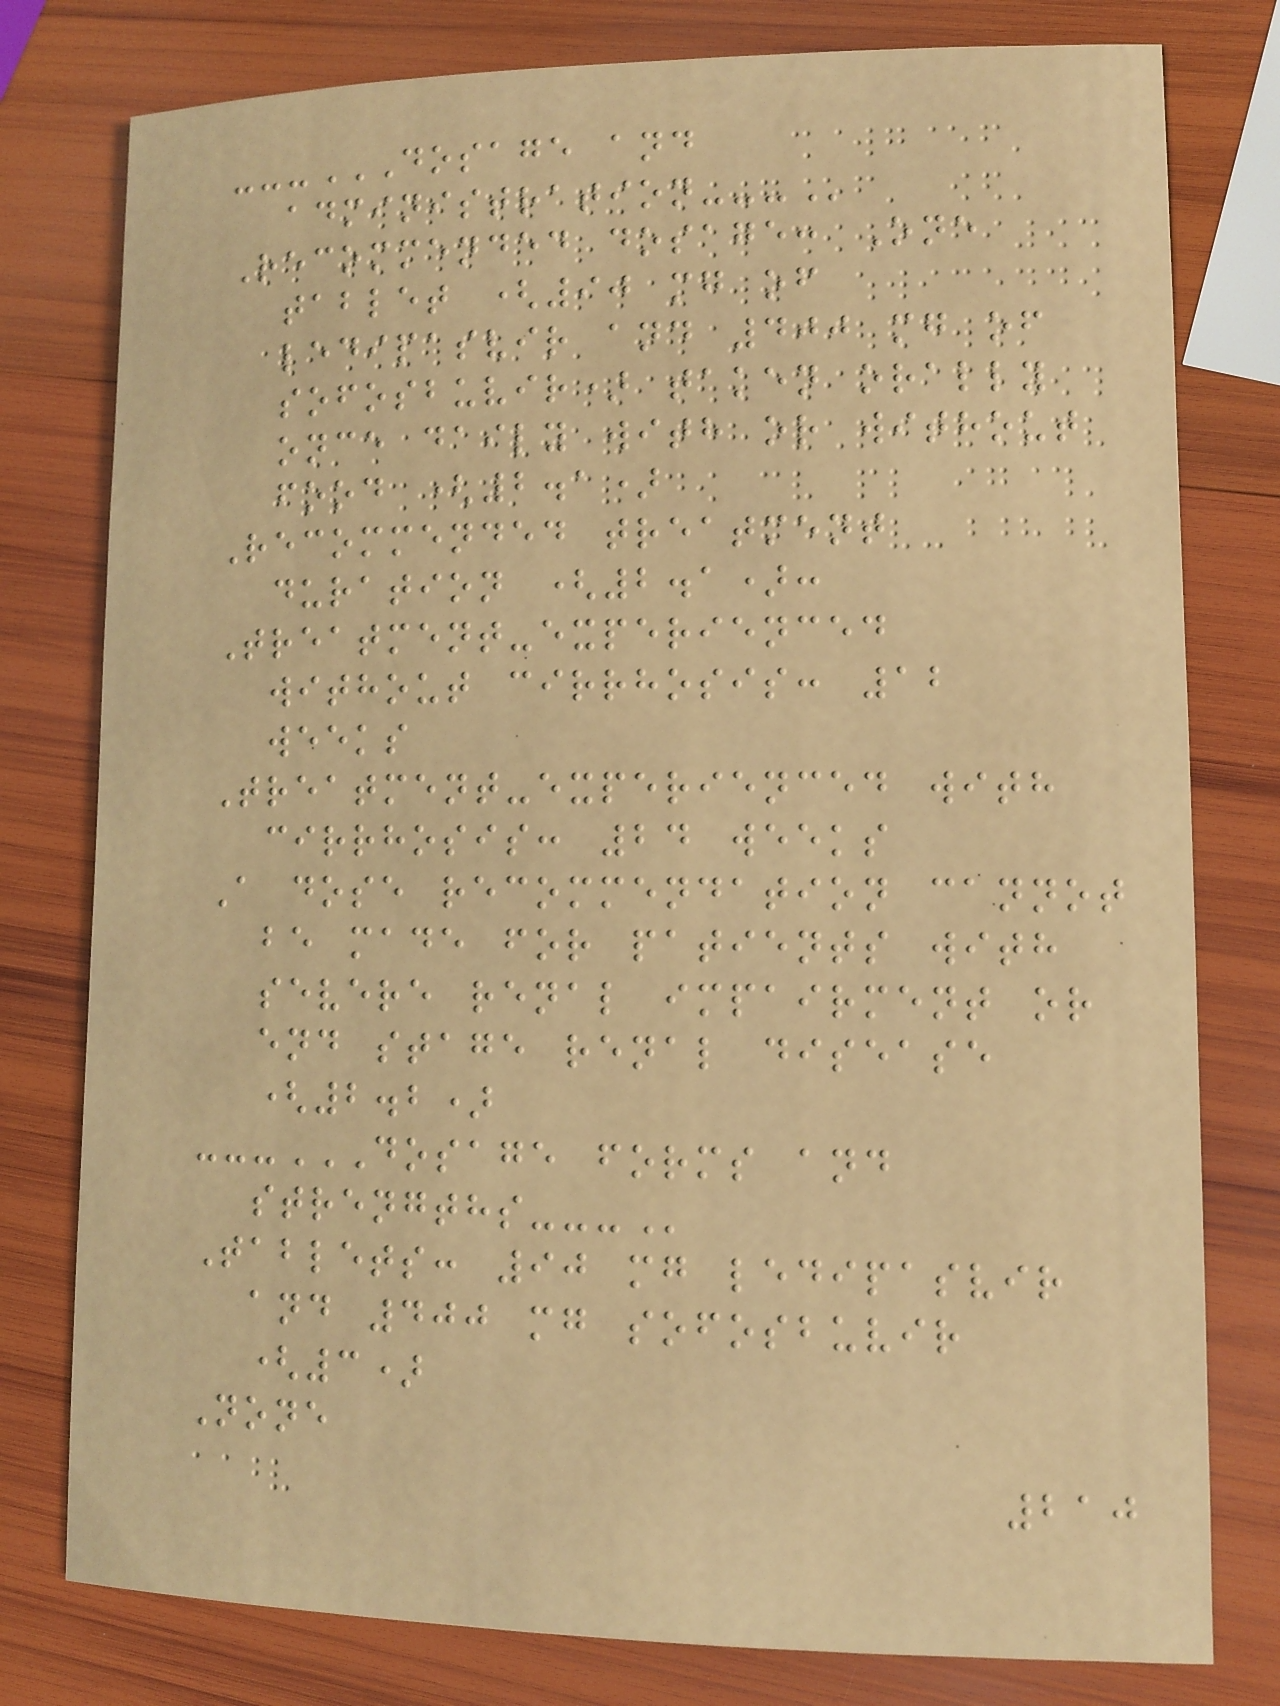---DOSAGE AND
ADMINISTRATION---
Recommended dosage: One
tablet (90 mg of
ledipasvir and 400 mg of
sofosbuvir) taken orally
once daily with or without
food (2.1)
Recommended treatment
duration (2.1):
Treatment-experienced
without cirrhosis: 12
weeks
Treatment-experienced with
cirrhosis: 24 weeks
A dose recommendation cannot
be made for patients with
severe renal impairment or
end stage renal disease
(2.2)
---DOSAGE FORMS AND
STRENGTHS---
Tablets: 90 mg ledipasvir
and 400 mg sofosbuvir
(3)
None
210
